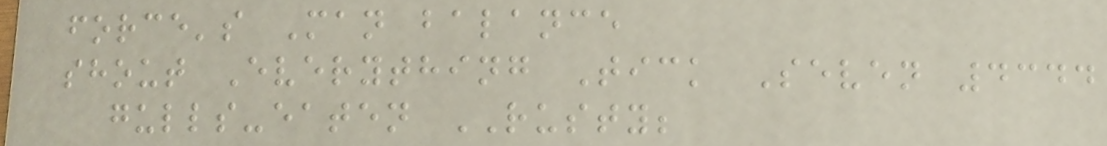force's Man balance
shout Everything Tick Seven 4344
gulls-eaten RUSTY;
